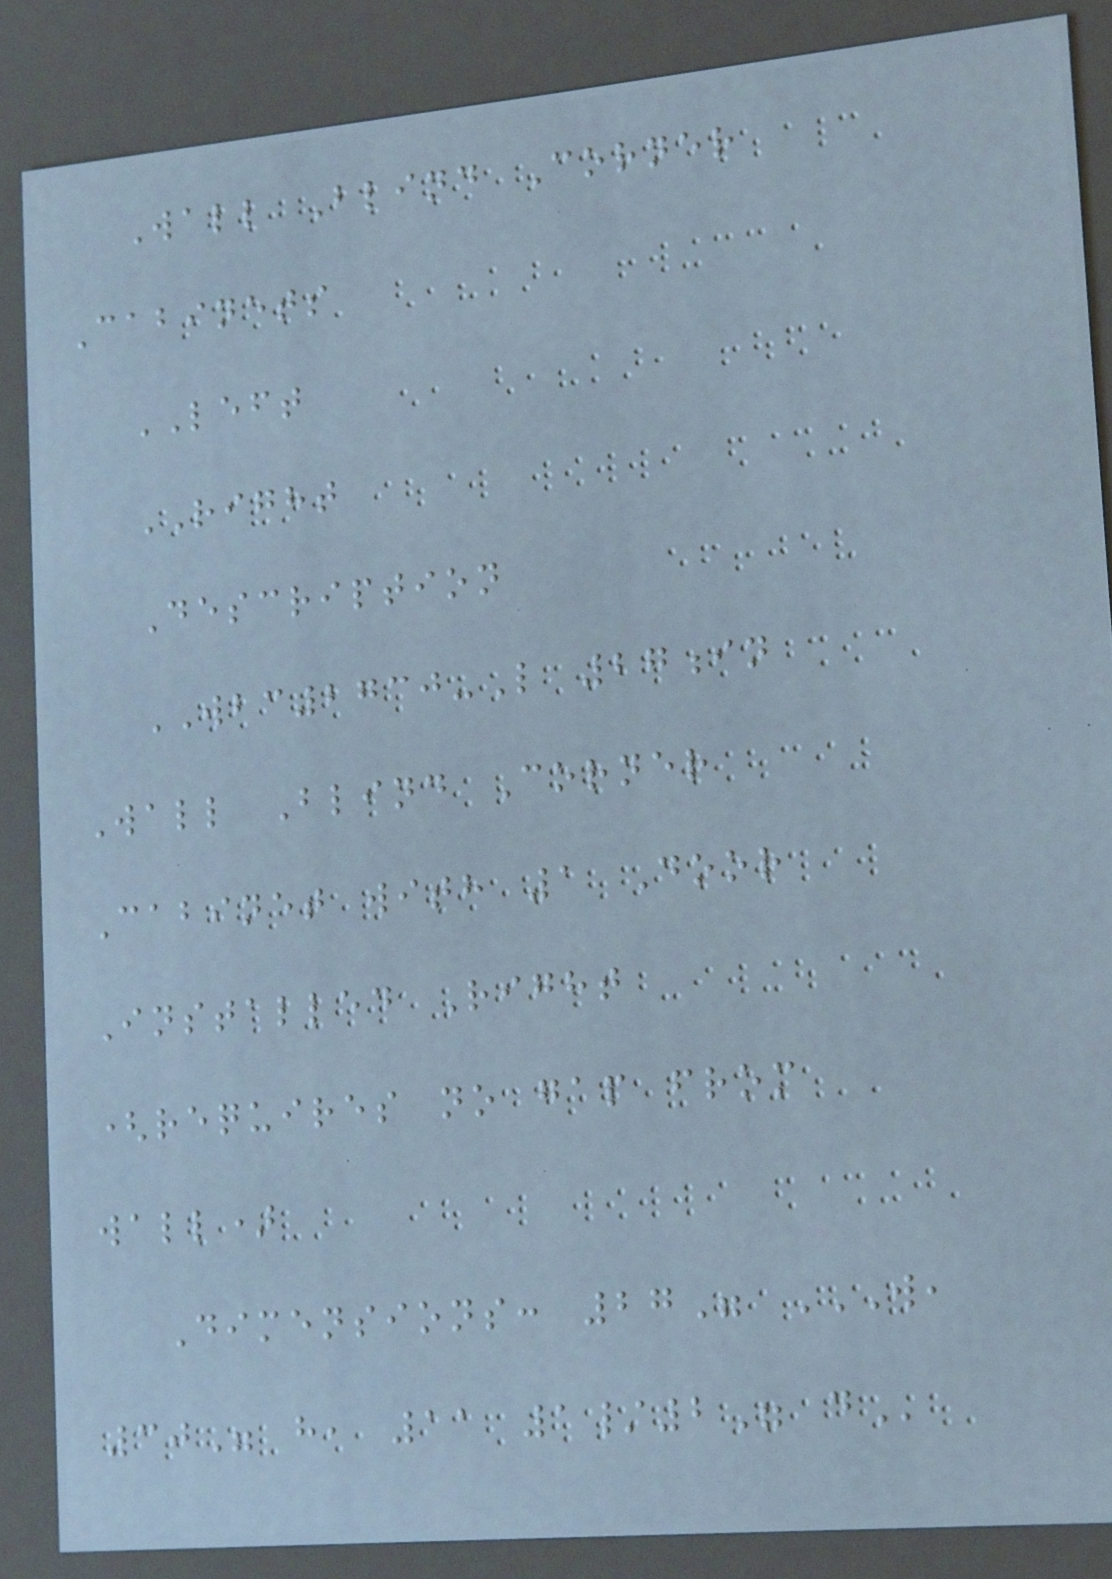Wall Blind Corner
Cabinets
LEFT
RIGHT
Description
WBC2730-L 27in
Wall Blind Corner
Cabinet with 1 Door
Installed Right
(requires no gap from
wall)
Dimensions: 27" W,
30" H, 11 1/2" D
